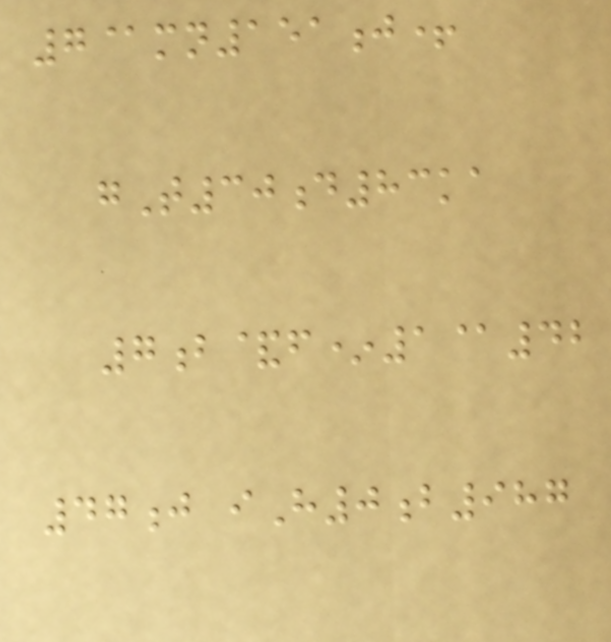7@mn151j+
gT30d83ka
7b&f*1@42
47j iH0b987
